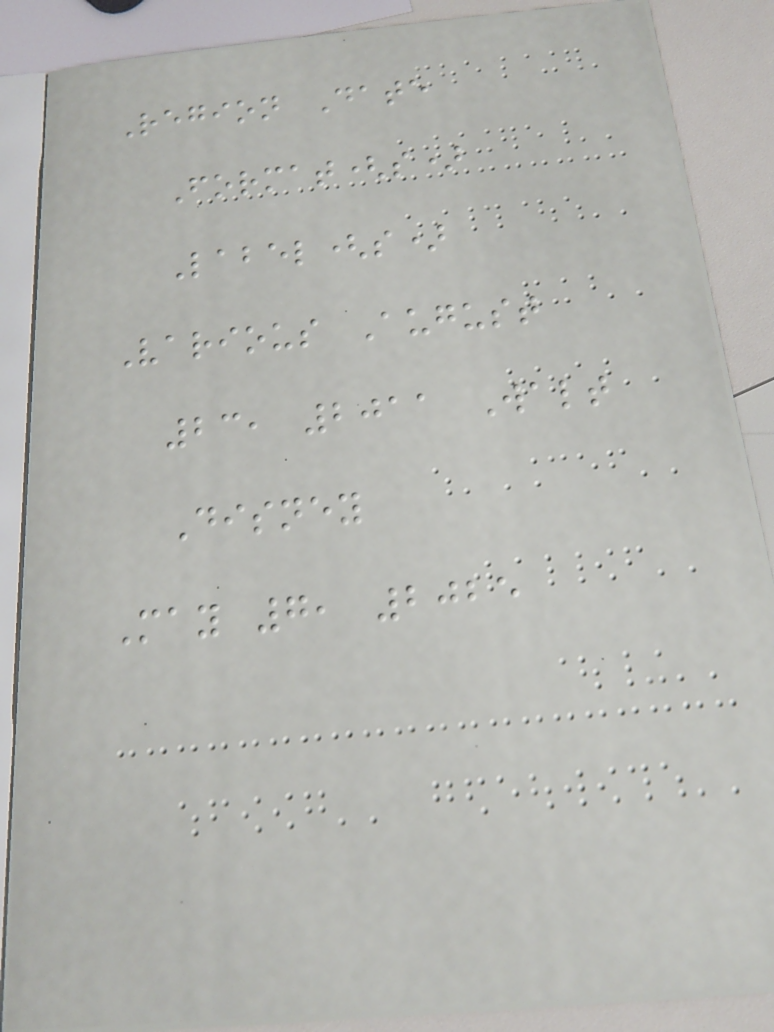Region Date
Format(s)
Label(s)
Various August
23, 2011 Walt
Disney
May 7, 2025
